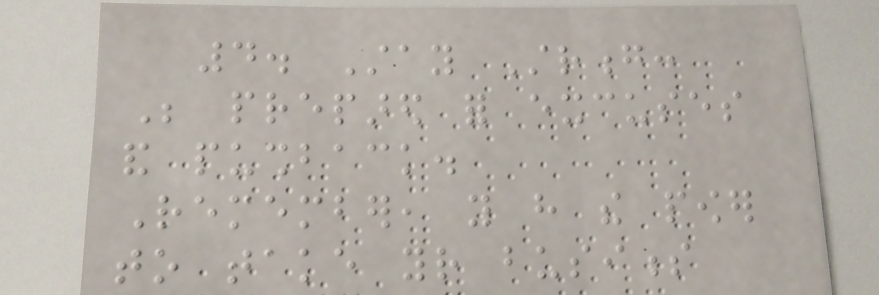4. Stay Strong:
Be prepared for excuses
and pushback.
Remember, you have the power
to take your business
